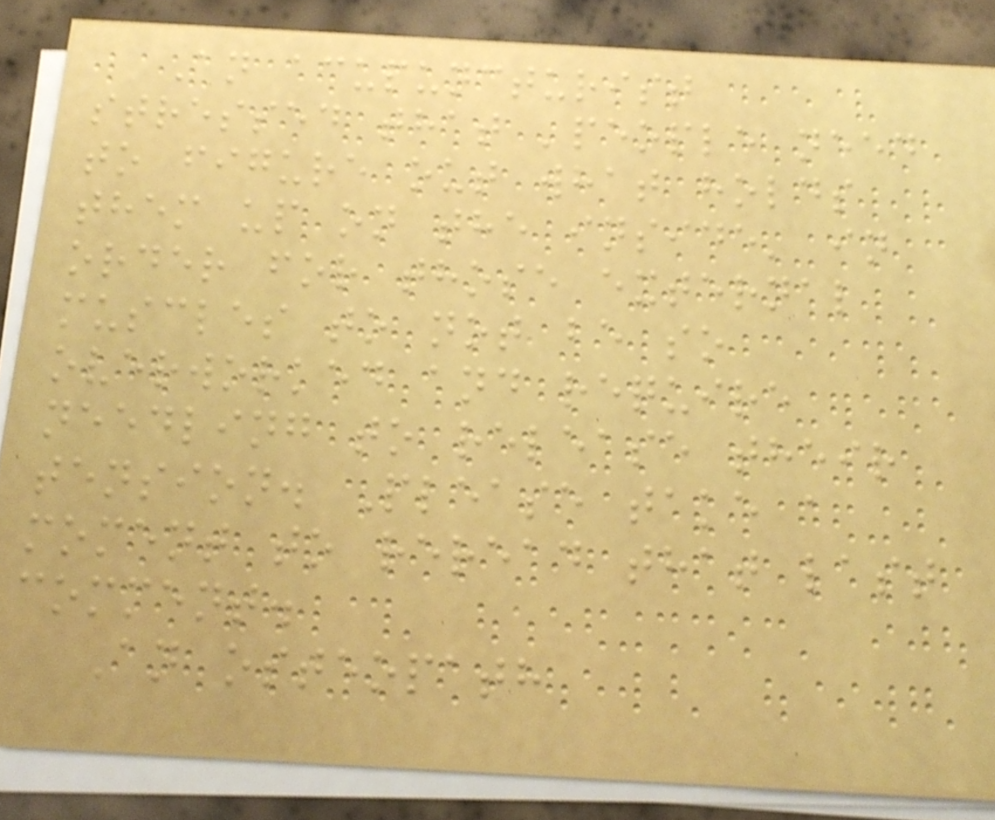An acupuncturist
stressed that 'people need
to figure out what holds
them up on the inside' in
order for those external
muscles to not be so
overworked and require
needling to release their
tension. Please take a
moment to reread that last
comment.
An osteopath
